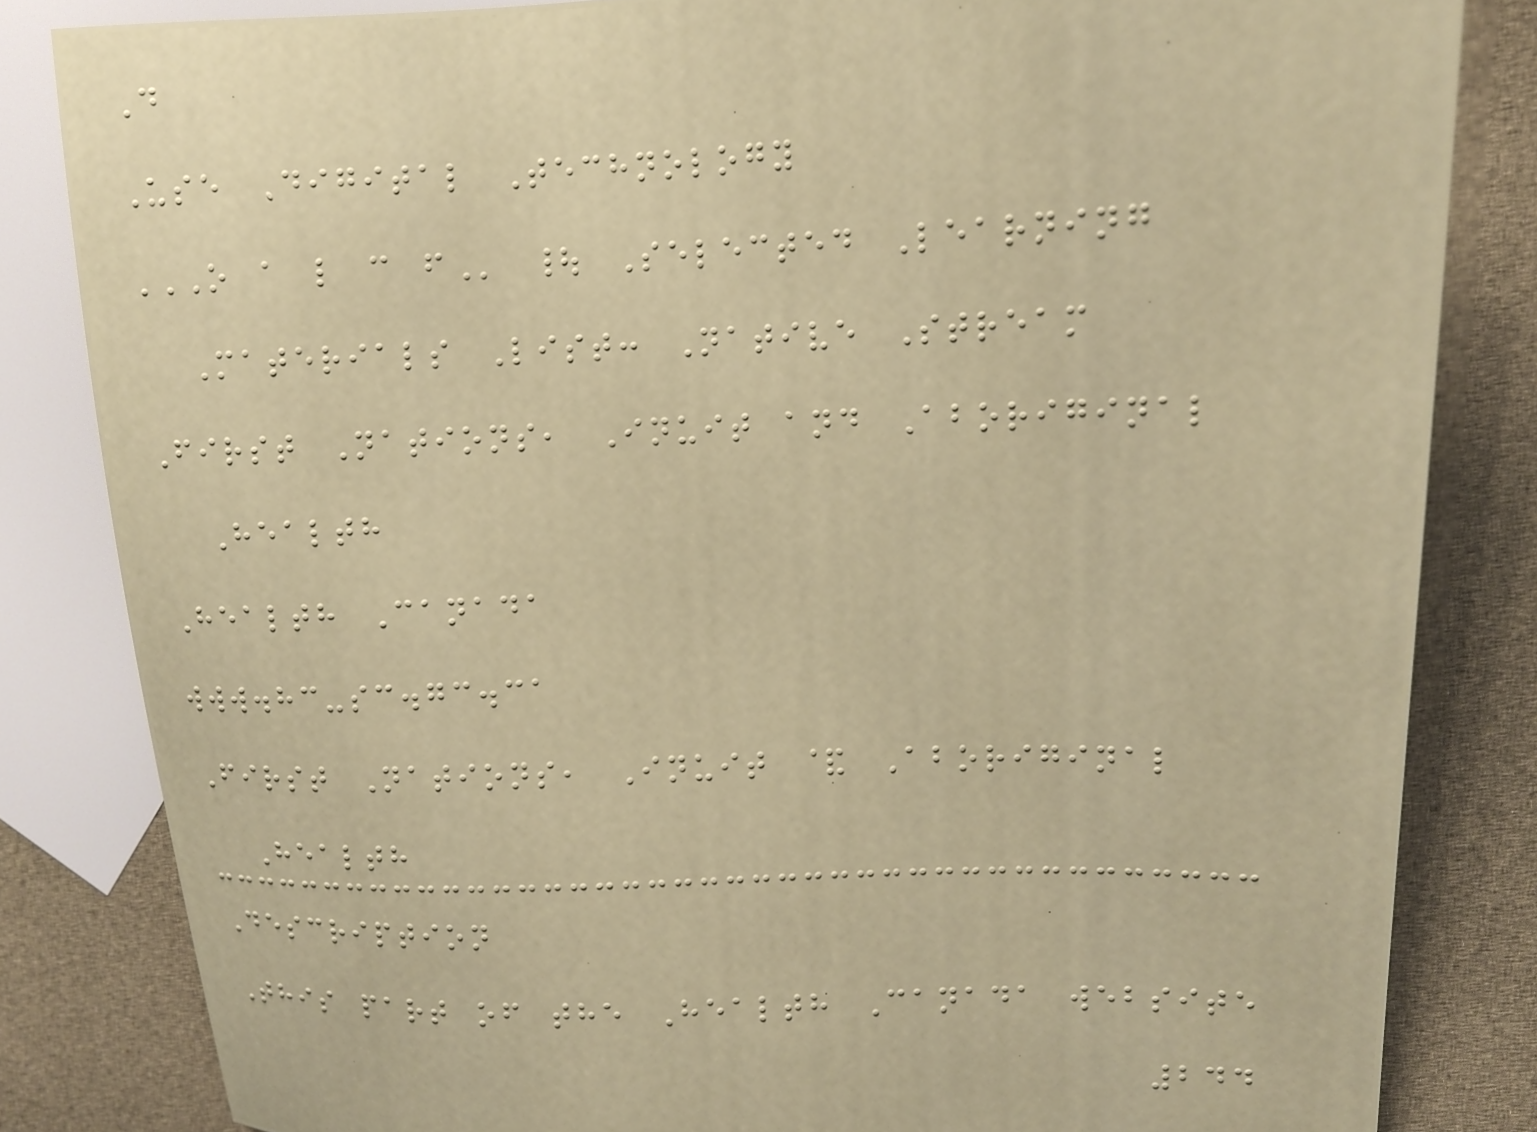D
Use Digital Technology
O A L C F | Selected Learning
Materials List: Native Stream
First Nations, Inuit and Aboriginal
Health
Health Canada
www.hc-sc.gc.ca
First Nations, Inuit & Aboriginal
Health
Description
This part of the Health Canada website
244
